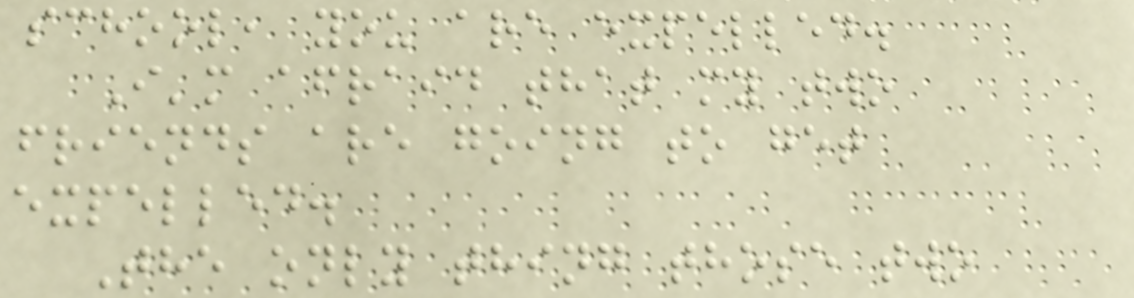school, you are expelled.
I'm afraid that my two
friends are going to get
expelled.
The only thing those two
